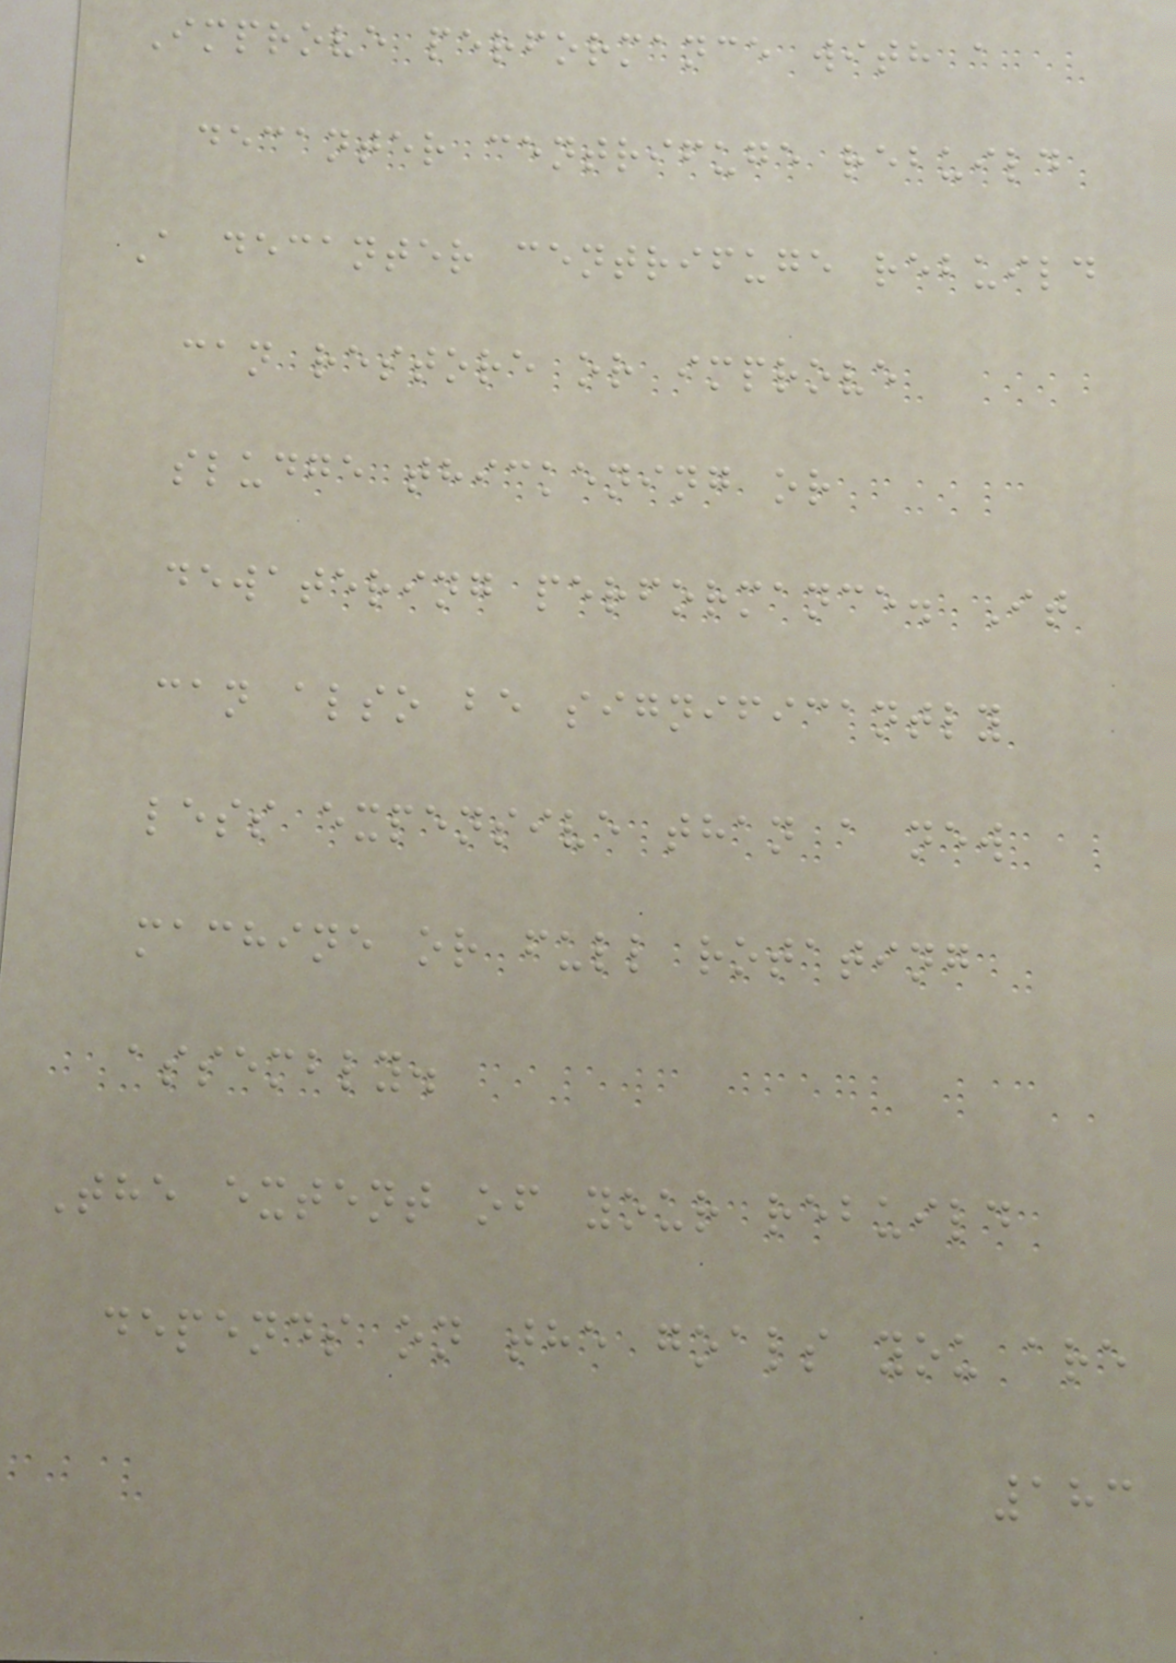Improve performance with a
decanter centrifuge rebuild
A decanter centrifuge rebuild
can restore or improve
sludge thickening or
dewatering performance. It
can also be significantly
less expensive than a new
machine or full rotating
assembly.
The extent of your rebuild
depends on the goals you are
183
